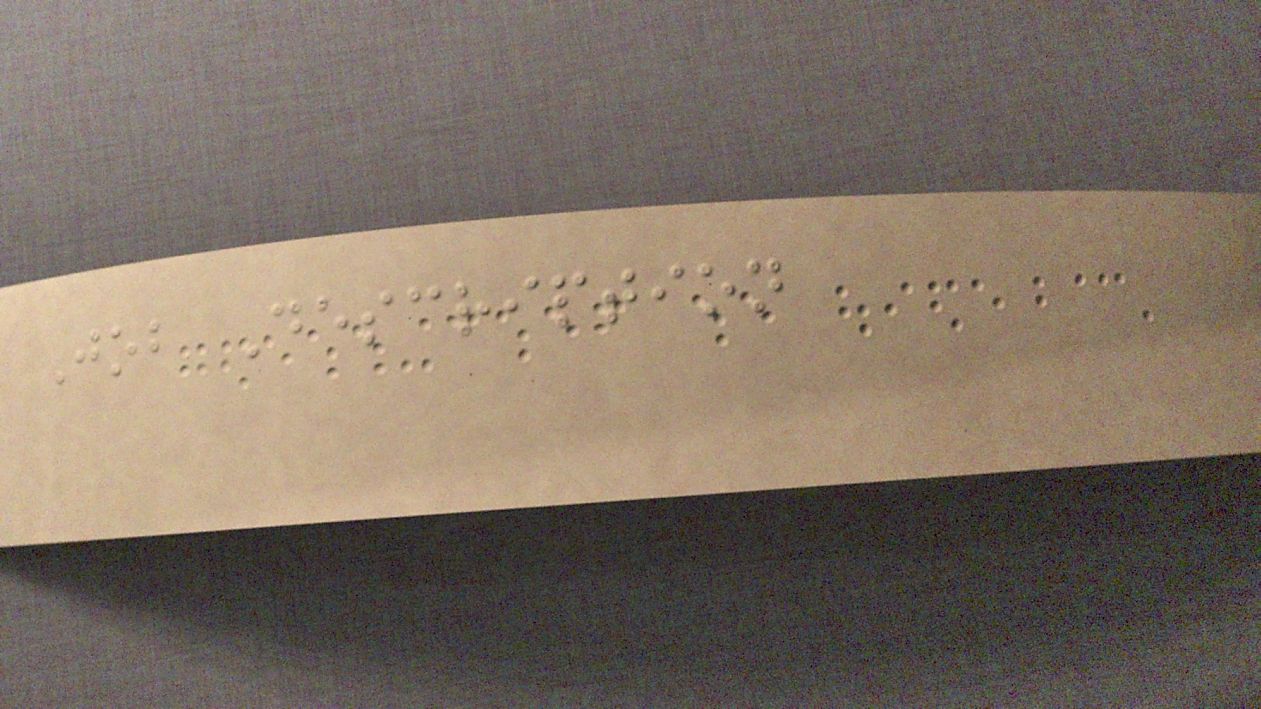Job Description
